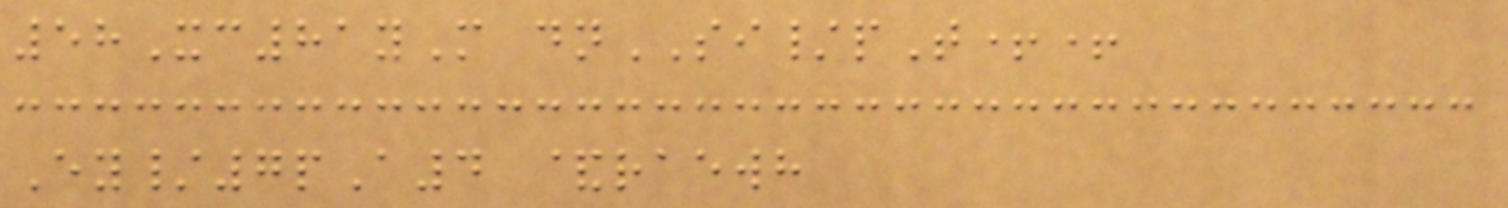58Xc81yM dnSI/pT++
Ey/7pA4 &raewh
